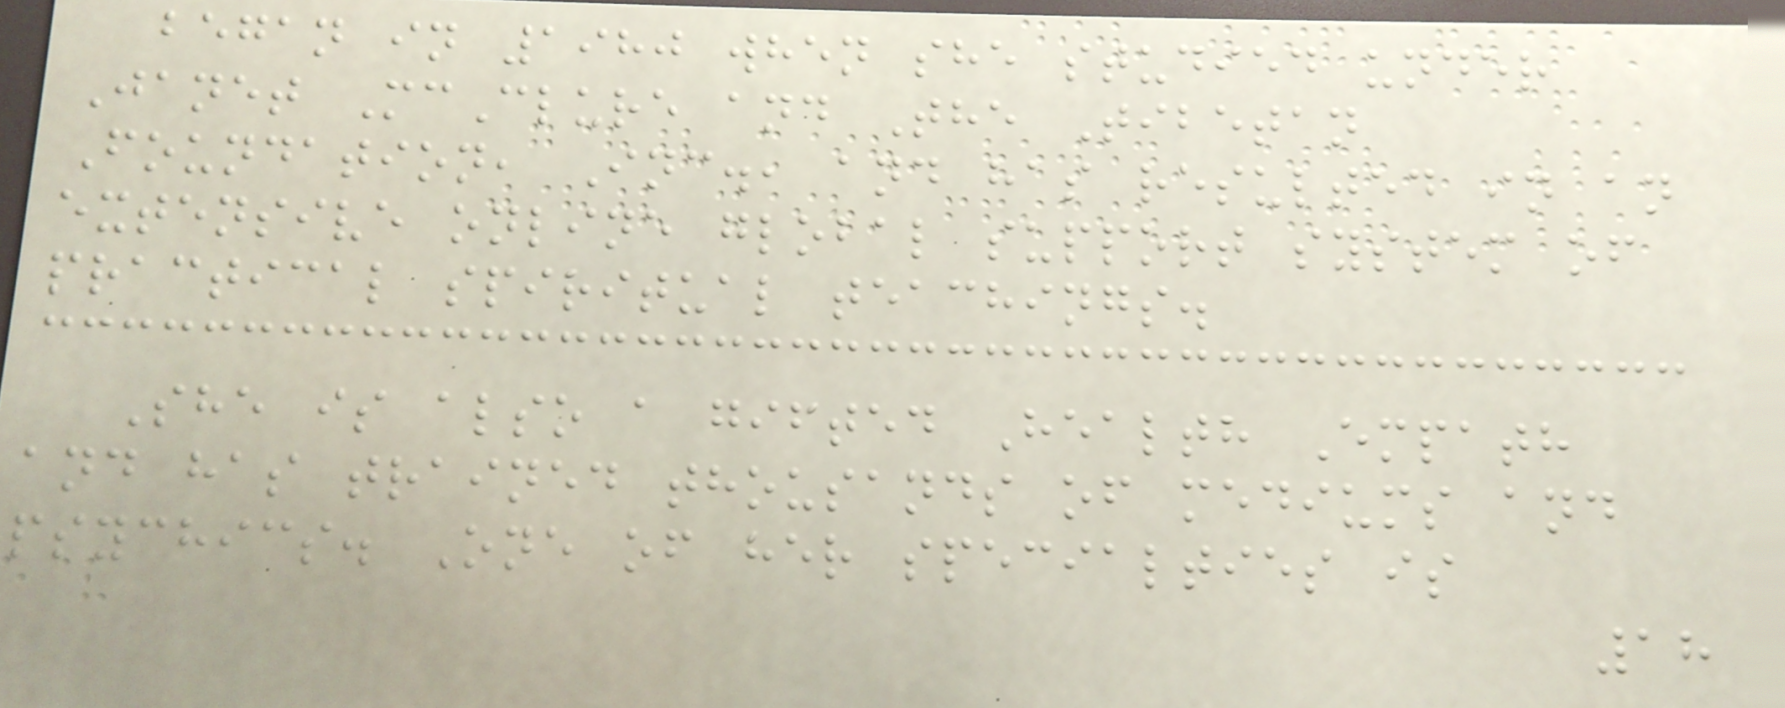began in 1980 when she studied under
Janet McClure and The Tibetan
Foundation, Inc., and has resulted in an
extensive online global support system of
practical spiritual teachings.
She is also a gifted Health Empath
and has trained thousands of mediums and
psychics. One of her specialties is
18
